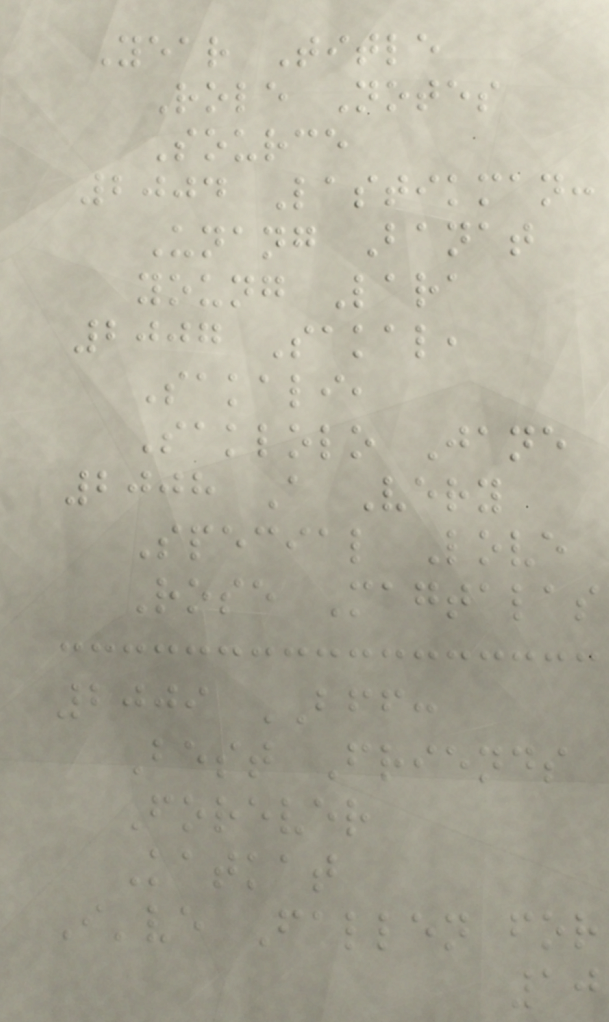Year Title
Role Notes
Source
2004 Lastikman:
Unang Banat
young Lara
2007 Sakal,
Sakali,
Saklolo Jane
2008 A Very
Special Love
Rose Magtalas
2009 BFF:
Best Friends
Forever
Katkat
I've Fallen for
10
